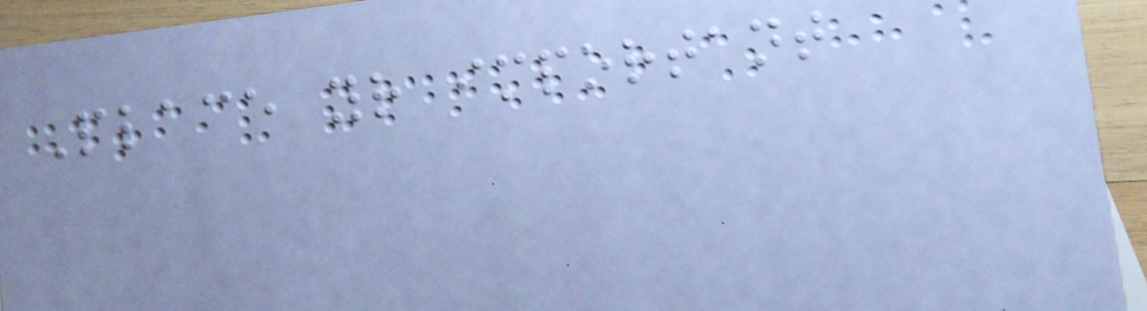Place your important
